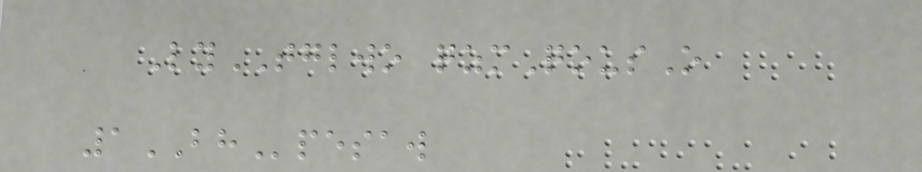LyTGLWO qzmQousO
1BHpesaw
